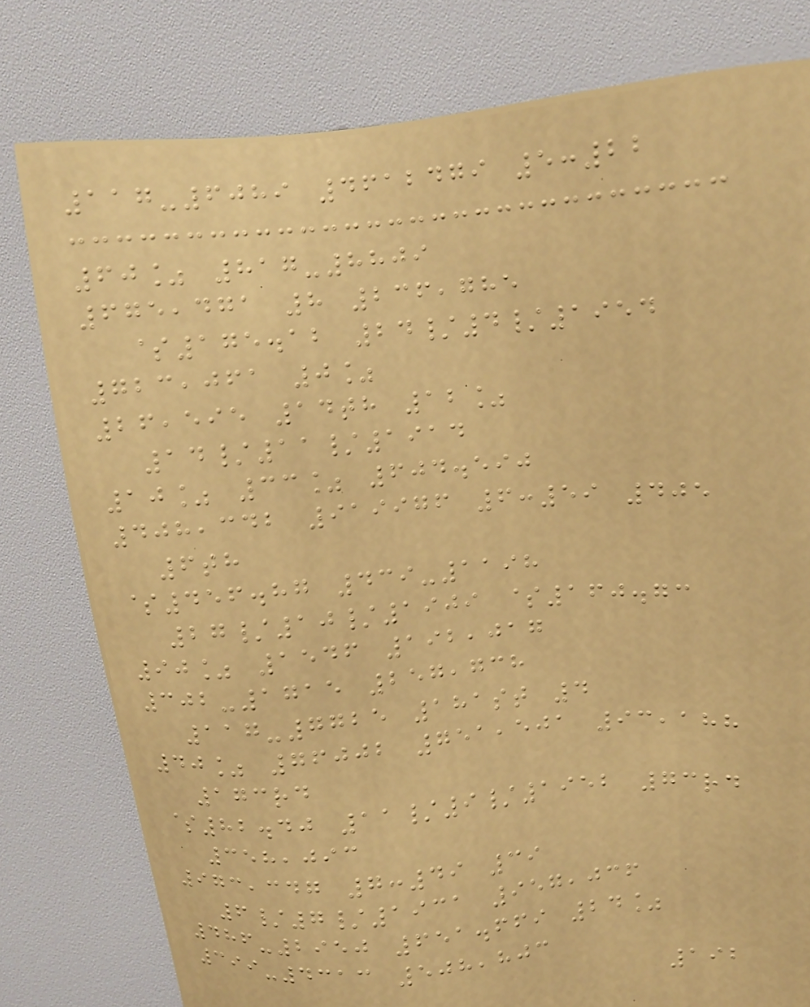117-6089 4612479 5:22
60% 817-8809
675,471 8 236,785
$175.12 24/4/1954
723,061 0%
26,595 14th 12%
14/11/1914
10% 33% 604.590
408,342 919976 6:59 405
6th
$456.87 439-1198
27/10/1909 $160.73
90% 1546 192,017
302-1715 257,738
117-7725 181st 4
40% 76002 751,501 93,188
173rd
$82.40 11/9/1952 73rd
358,093
973,347 7:49 39
6/7/1931 957,036
486-2950 651.669 24%
399-4313 508,803
192
